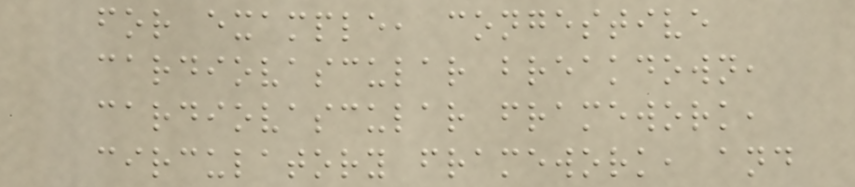for example, congestive
cardiovascular breakdown,
cardiovascular framework,
circulatory framework, and
